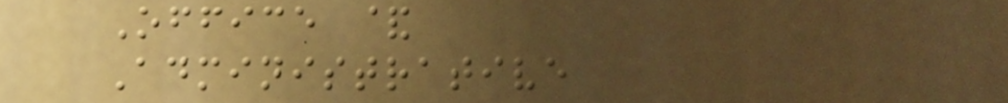Office &
Administrative
